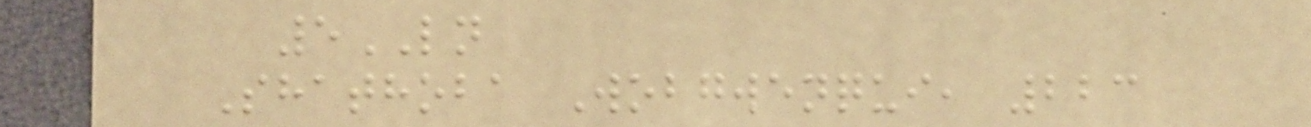5LN
Shathoba Wobgwenqui, 223
